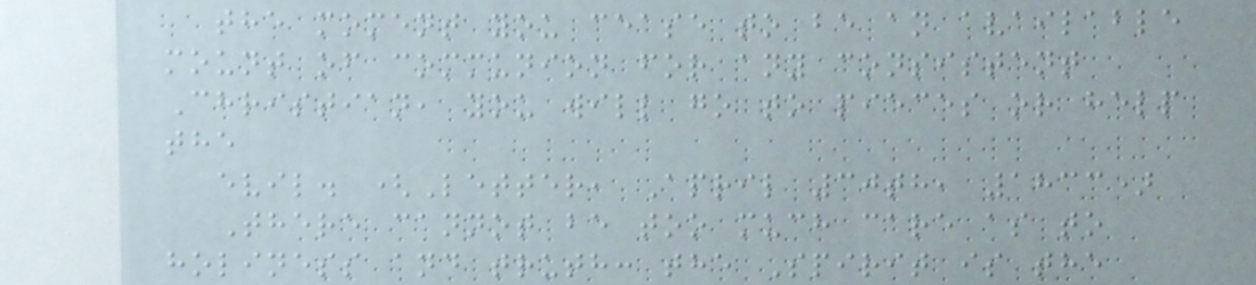the moment you cease to be an available
mount of communion for any consistent
Christian, you will go to pieces or help
the
evil. (Letter, April 30th, 1833)
There cannot be too much care as to
holiness and truth: the Spirit is the
